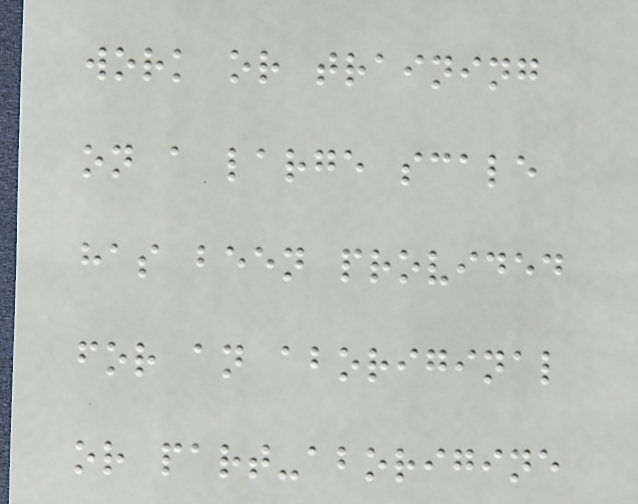work or training
on a large scale
has been provided
for an aboriginal
or part-aborigine
